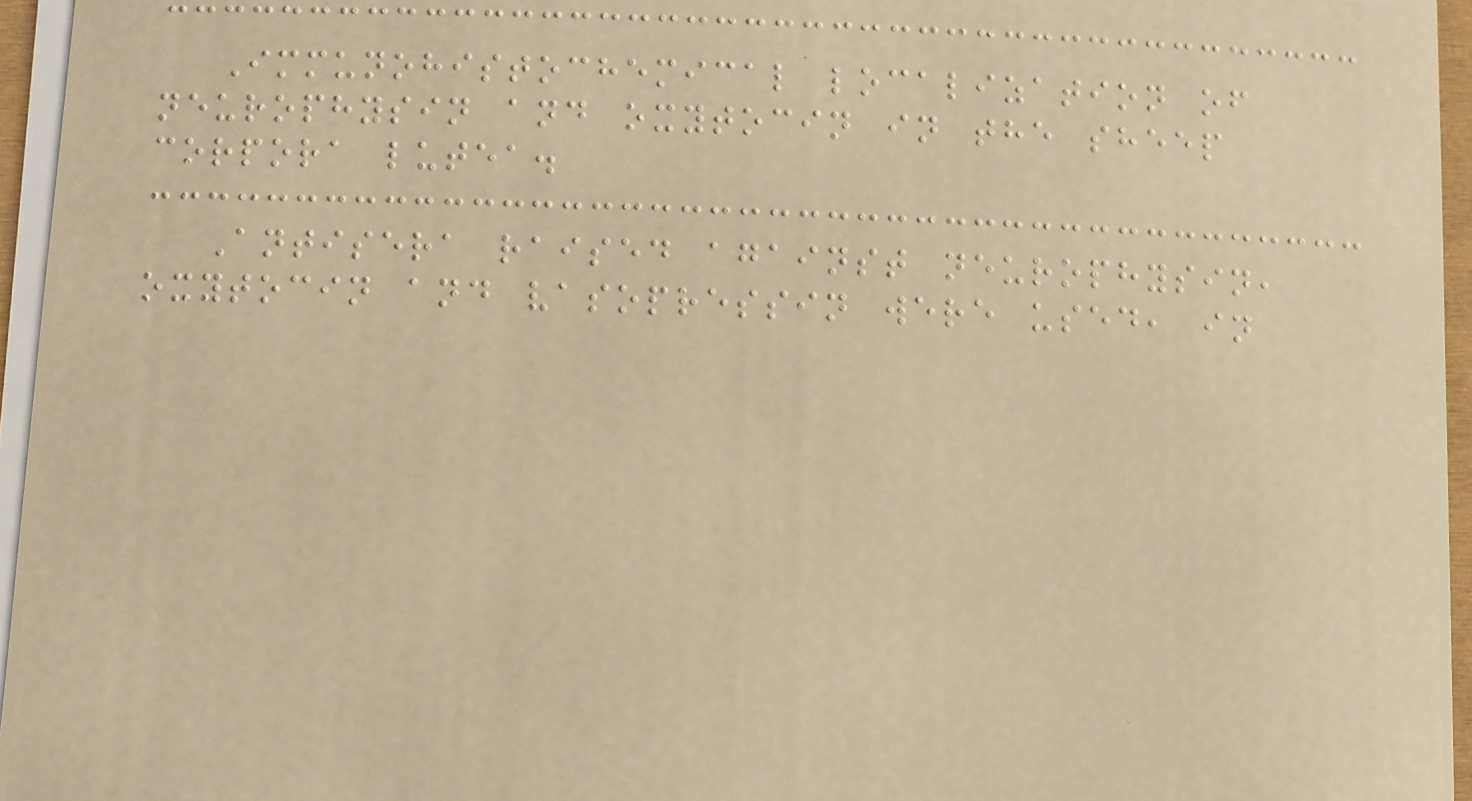Immunohistochemical localization of
neurophysin and oxytocin in the sheep
corpora lutea.
Antisera raised against neurophysin,
oxytocin and vasopressin were used, in
